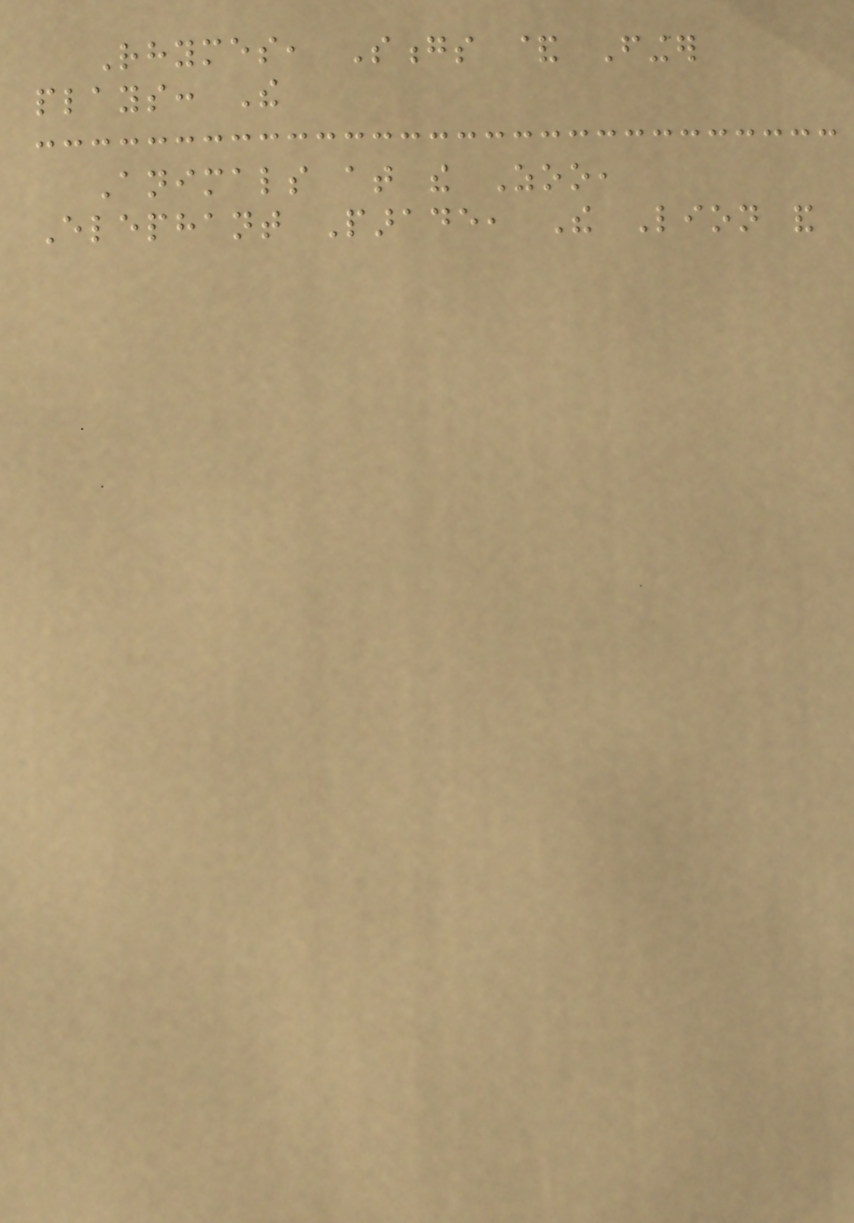Rhymes, Songs & Finger
plays: The
Animals at the Zoo,
Elephant Parade, The Lion and
